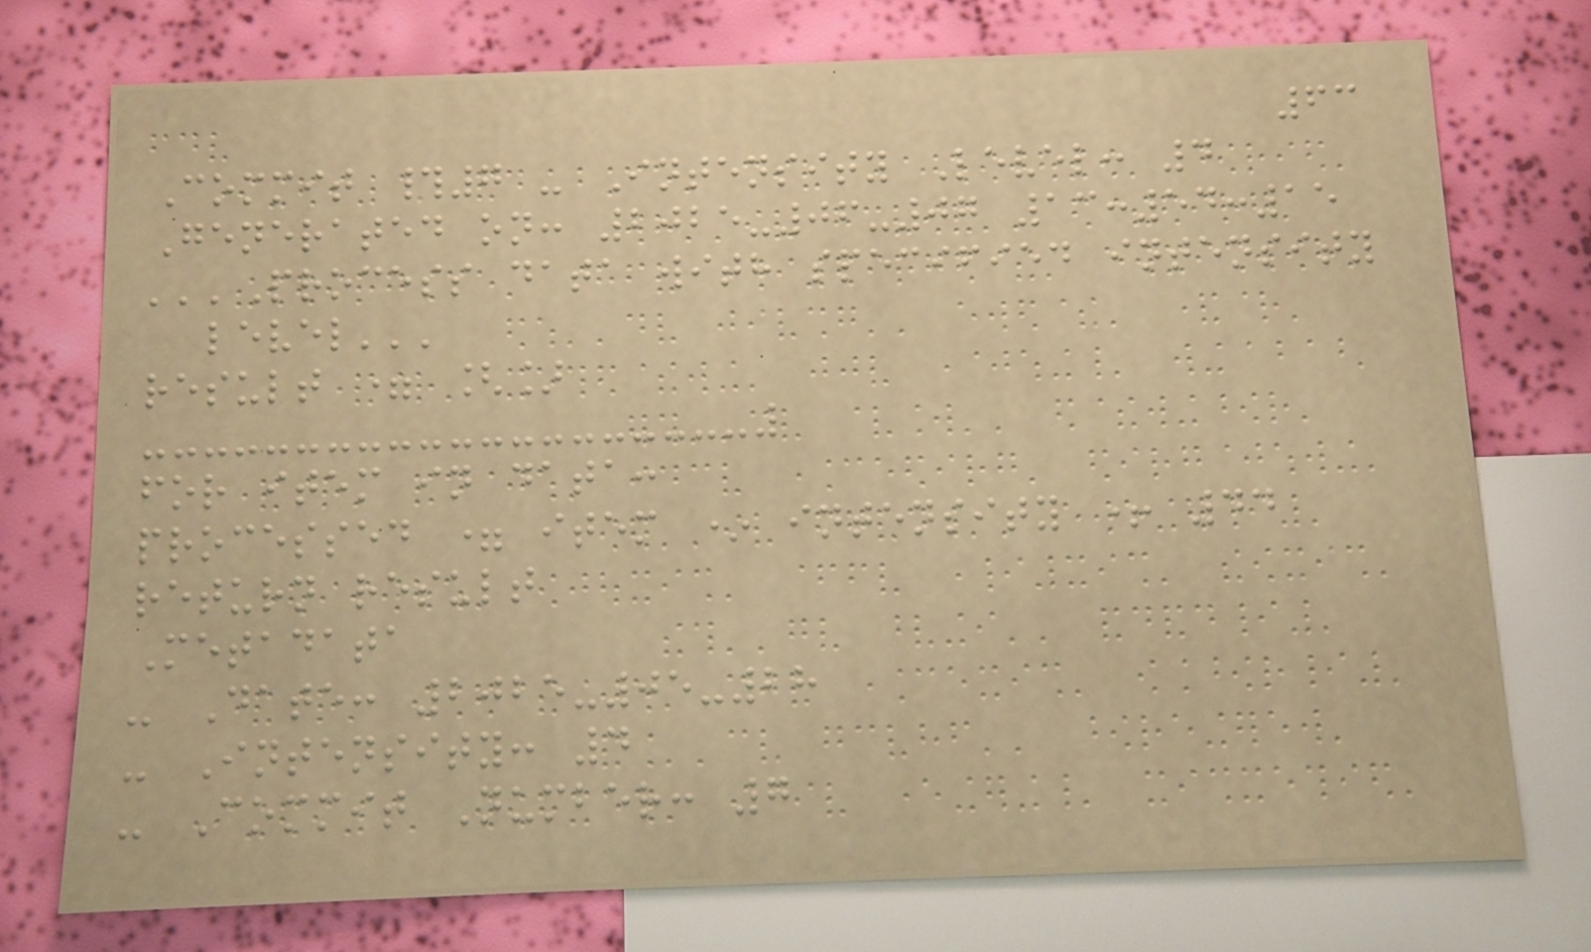63
Commit #7 - Intensity Level: 4
Generated on: 2025-06-07 13:54:15
'''Process data with specified intensity
level'''
result = []
for item in data:
processed = item * intensity + 44
return result
Metadata
- Date: 2025-05-28
- Intensity: 4
- Commit Number: 7
